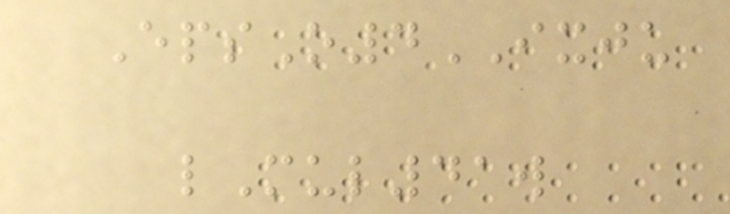EpsO4IXJU
lMul41w
